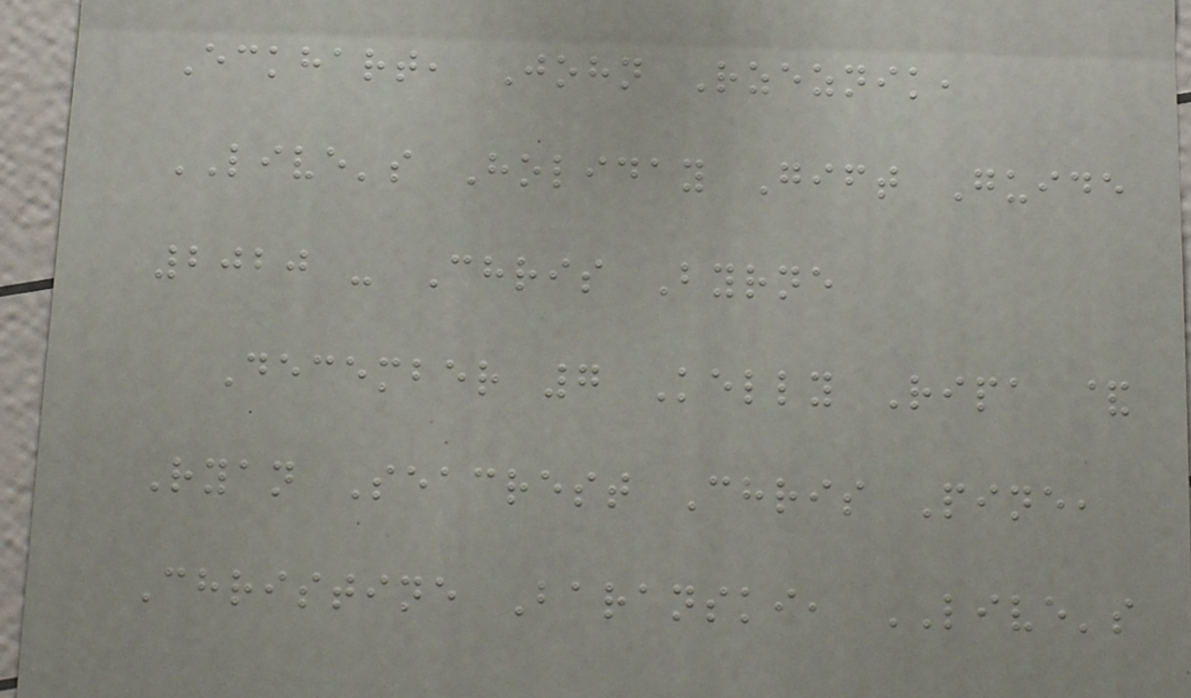Eckhart, John Rzeznik,
LIVE's Holiday Gift Guide
2020 - Chris Byrne
December 7 Kelly Ripa &
Ryan Seacrest Chris Pine,
Christine Baranski, LIVE's
